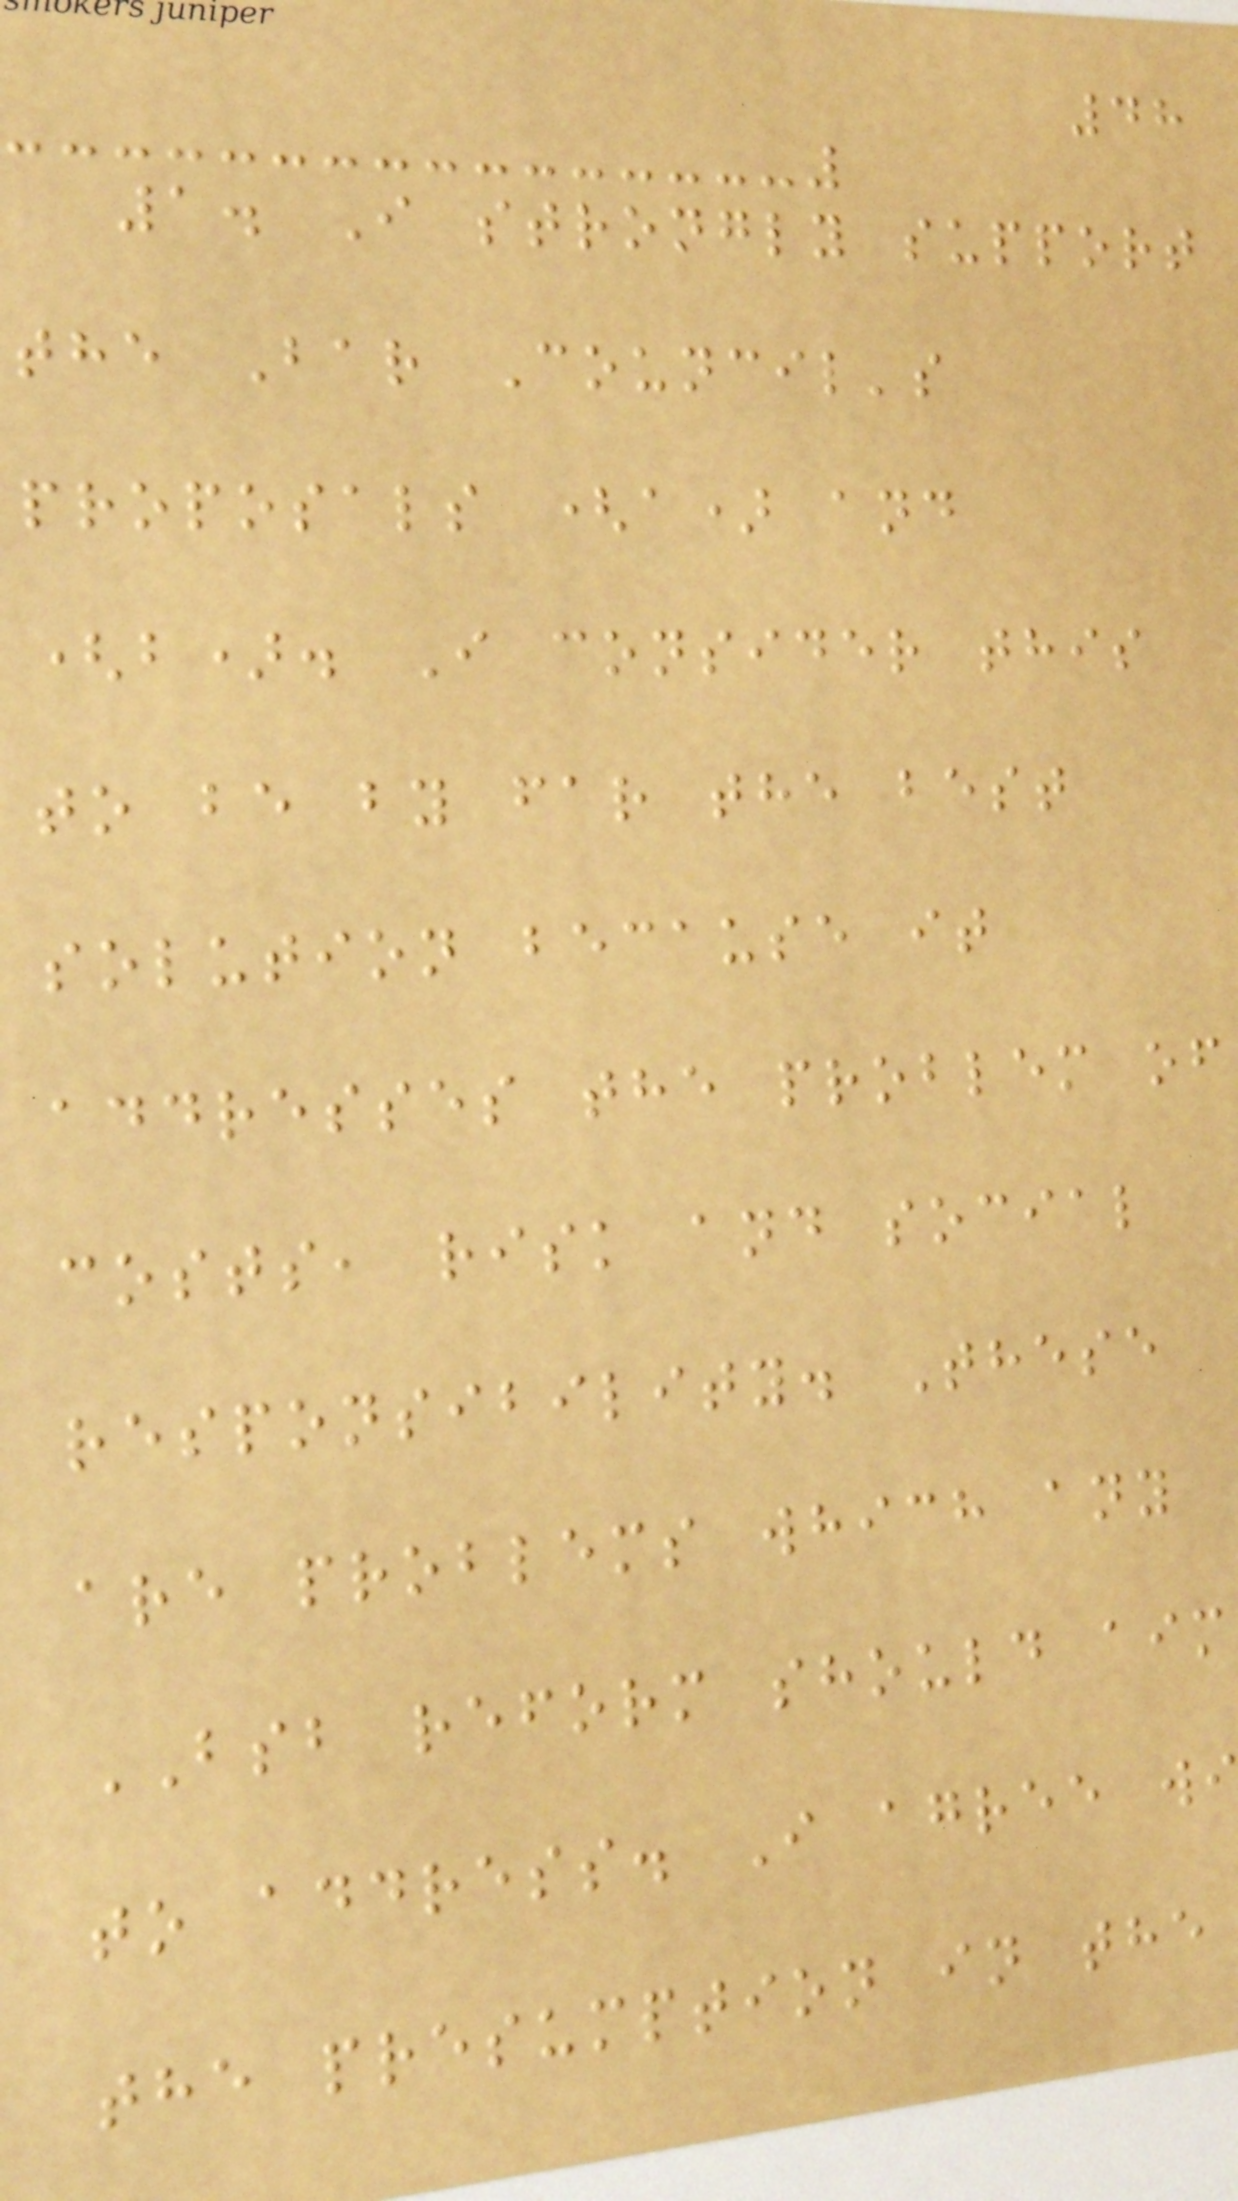48
1. I strongly support
the Bar Council's
proposals (a) and
(b). I consider this
to be by far the best
solution because it
addresses the problem of
costs, risk and social
responsibility. These
are problems which any
BSB reform should aim
to address. I agree wi
the presumption in the
